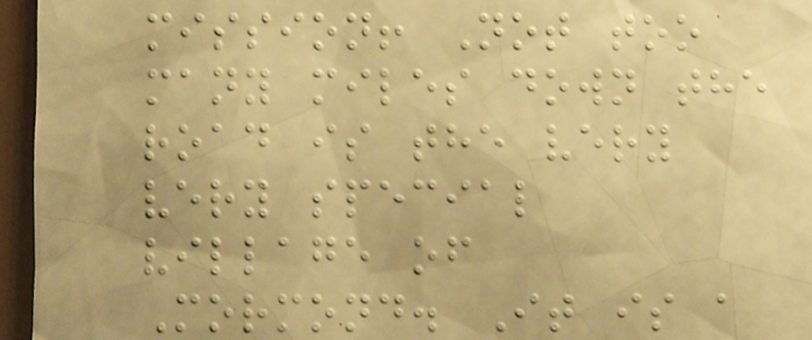mission! Not too
many miles down the
road is the very
very special
village of
Mormond. It is a
